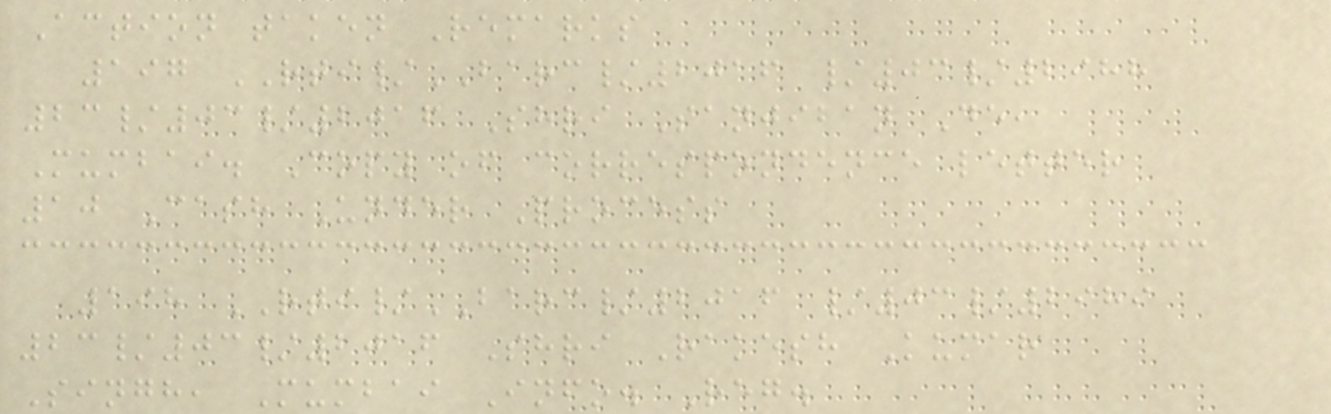Action taken Remarks
197 RTI/BARC/2016 /03/2988
23/03/2016 Shri Sanjiban De,
Mumbai. Copy of correspondence letter
10 Cash Under Process
198 RTI/BARC/2016 /03/2989
23/03/2016 Shri Rakesh Kumar
Singh, Mumbai Info. Reg.
